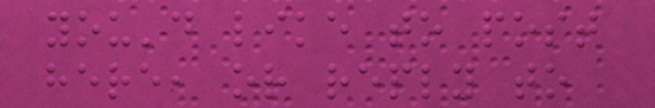you'd like to post
here, or reply to
